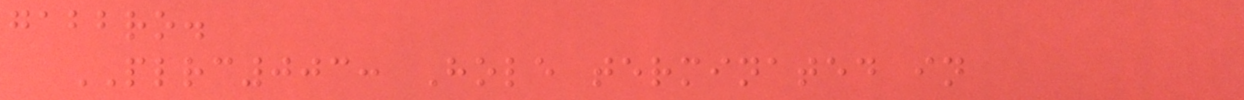gabbro.
PLRC003: Hole terminated in
